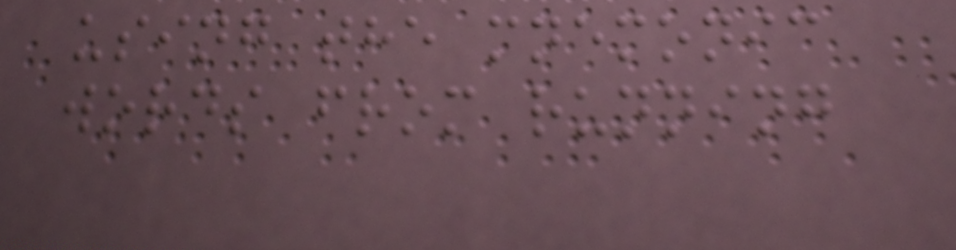using the mnemonic
words from running
